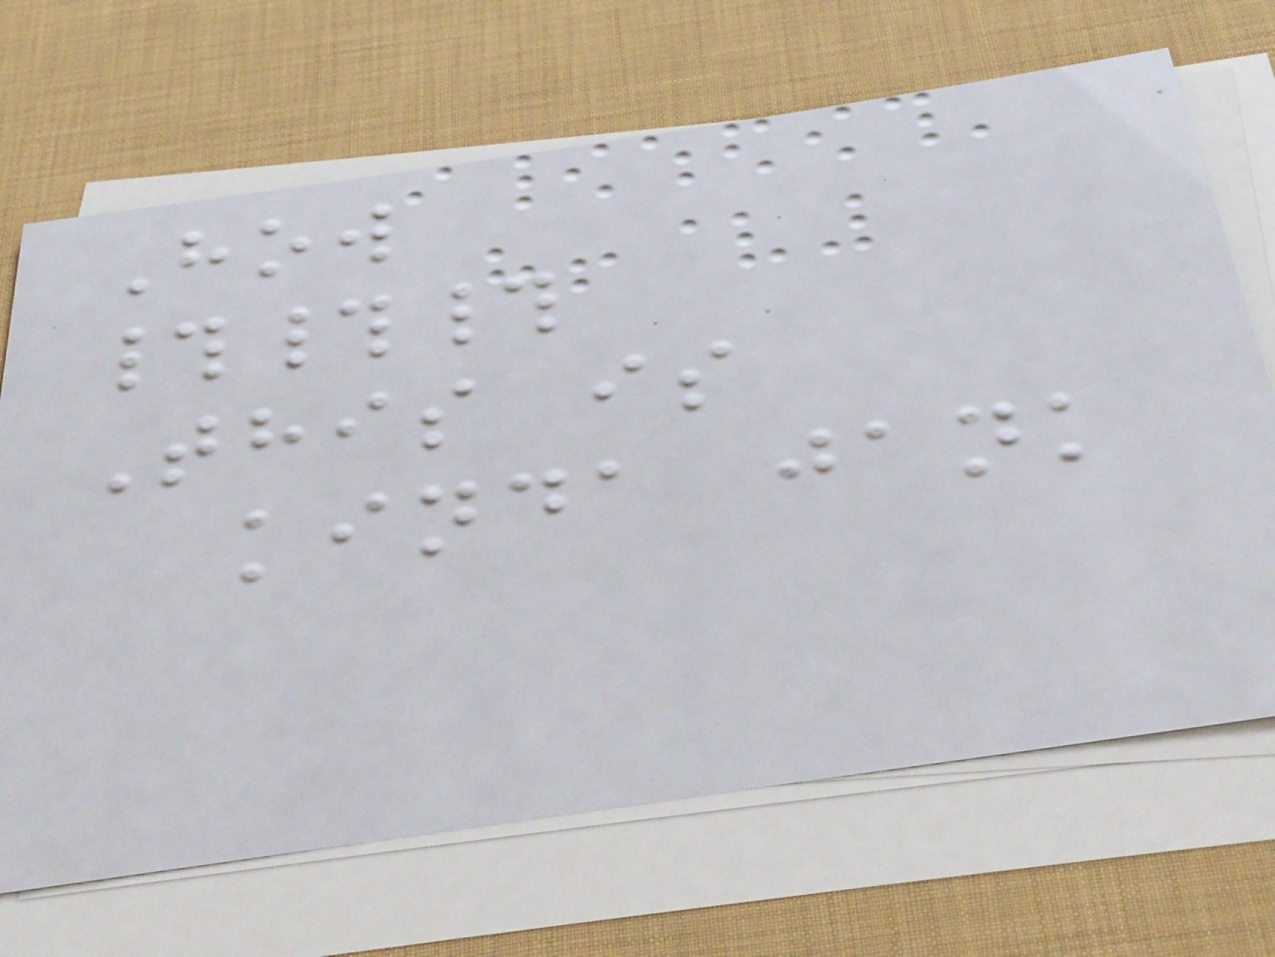How
###
This is
kinda jank
